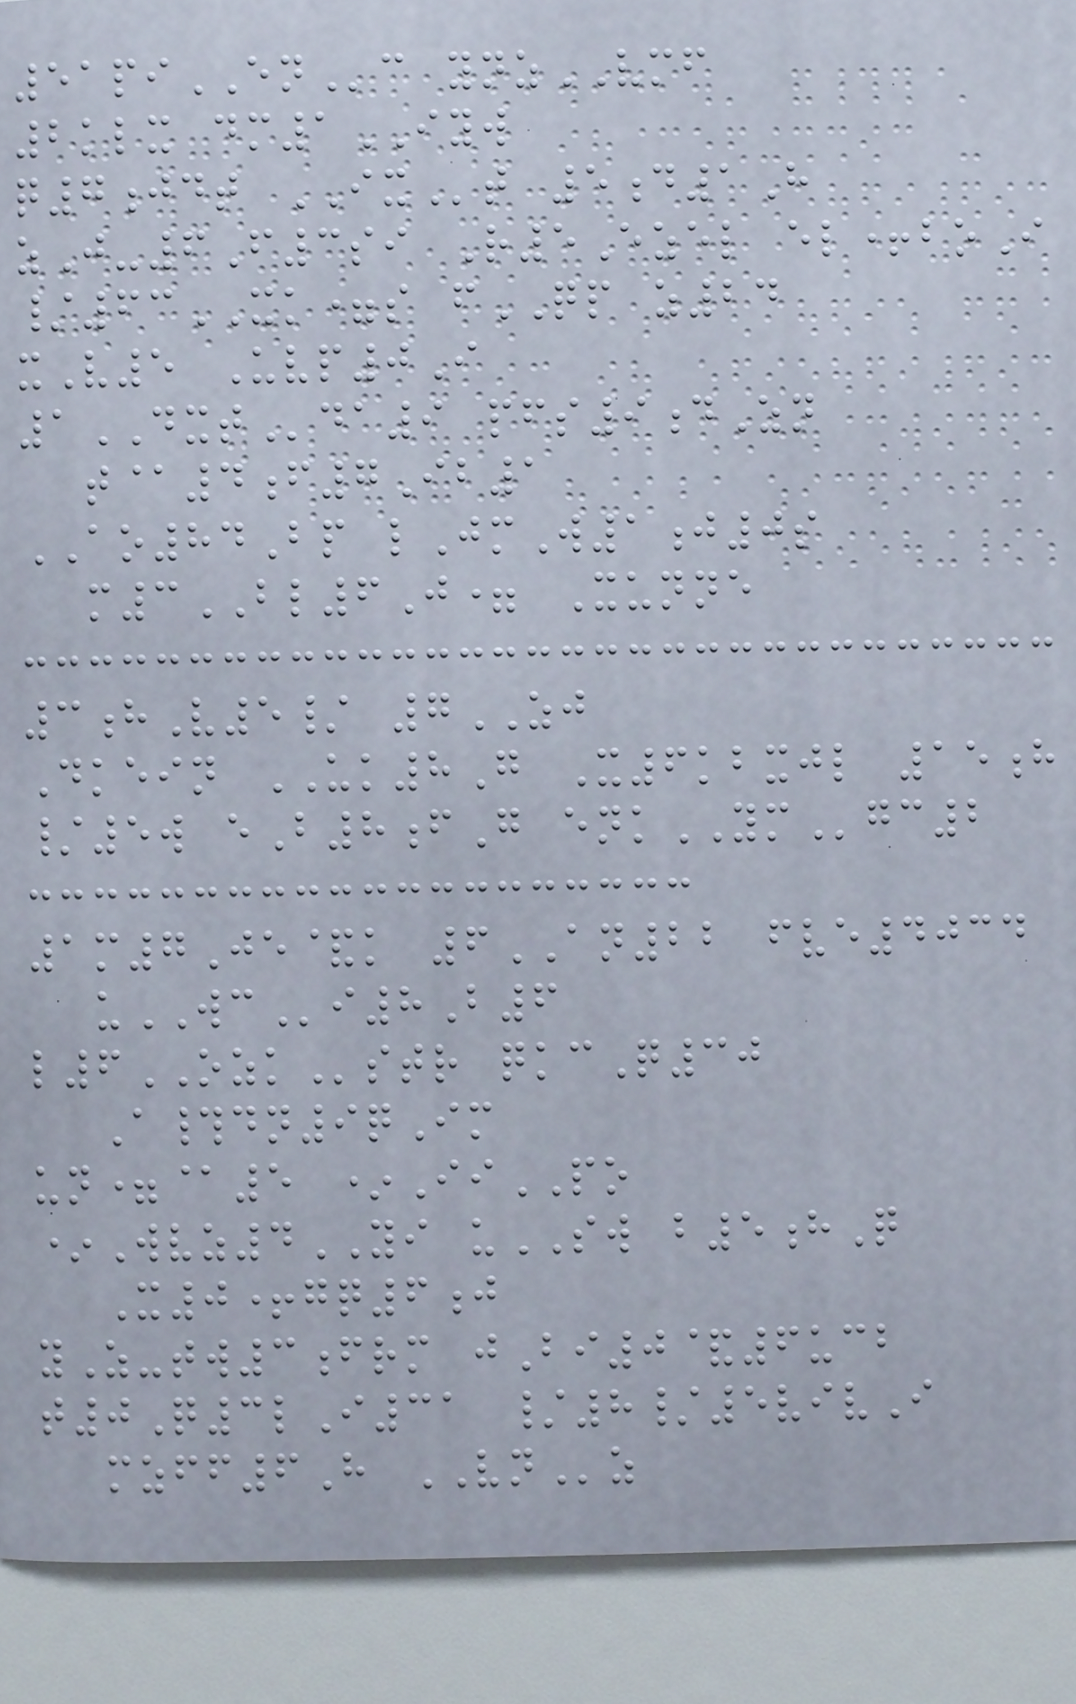51piENc ynzVMF
2klx dm1IYW
q7jdt IXt 5d1H
zJ-6F3si R5Ezel el+boI
/63XK=s fQP z24
xV5 Uvp0I
1DXTda9 pfs9dZn
t@4f7Ib1
AO84Bp lJmW1j0s
m3BL6J= Xunne
3hV5/ 7ZJ
Dkein UK8G X6kbxjl 15h
/5w eB8fG enkYMgc2
1m7Je&k 6AN22 fve4034
uWCi8B6
l6OZKstr qkcQ30
A#dn9qIm
un=@5 *IiPO
*Wvz4YI uSW b5hQ
X0+gq6j
yZ-tw3frm jBi0&6ucb
t0Q3lI31 /8/5vivI
mzff6H VNz
